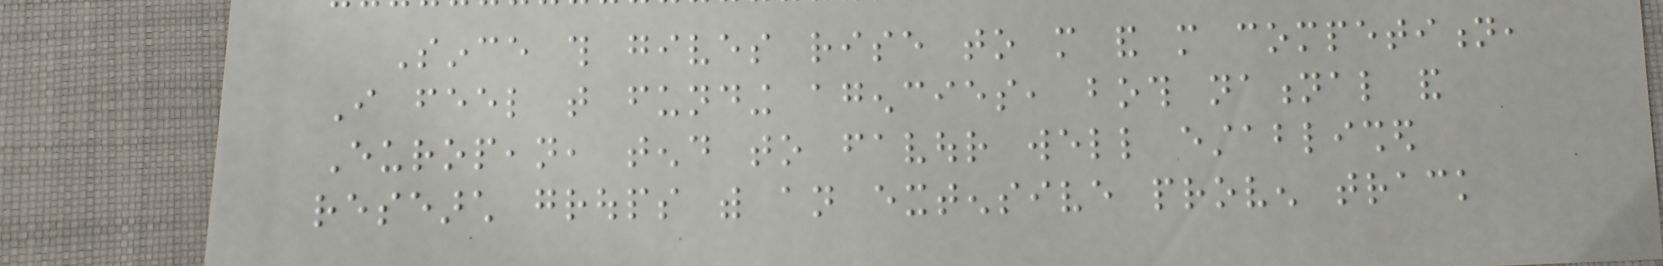Since this gives rise to more and more competition,
I feel that funding agencies, both national and
European, tend to favour well established
research groups with an extensive proven track
